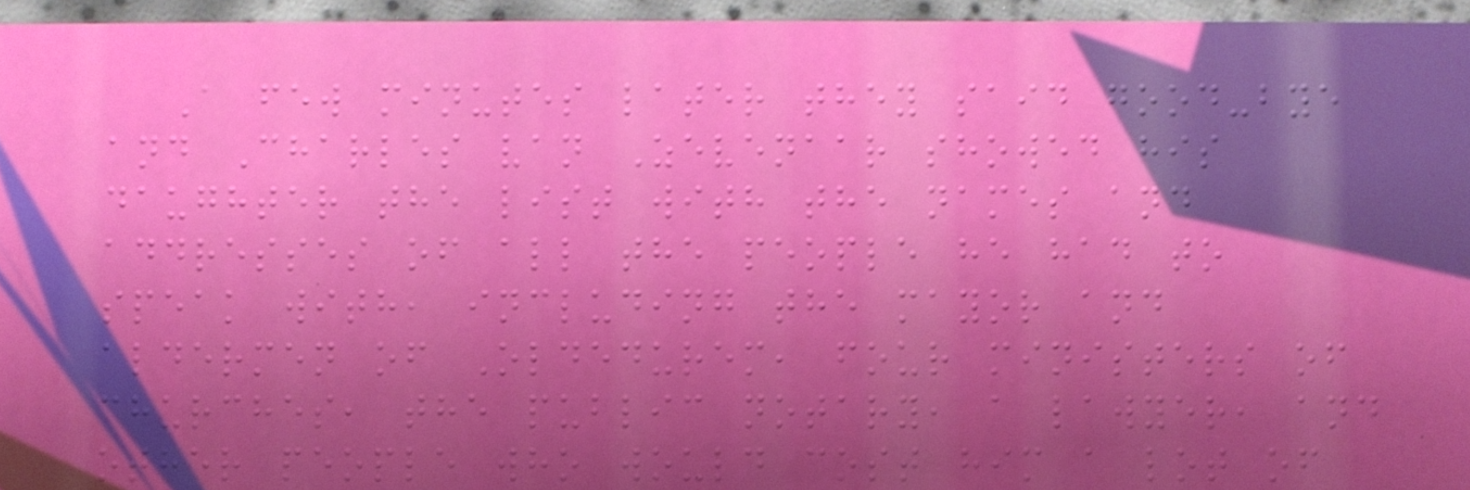A few minutes later they said good-bye
and Charles van Zevenaar showed his
daughter the list with the names and
addresses of all the people he had to
speak with, including the mayor and
aldermen of Oldedurem, four ministers of
churches, the public notary, a lawyer, and
other people who would cost him a lot of
